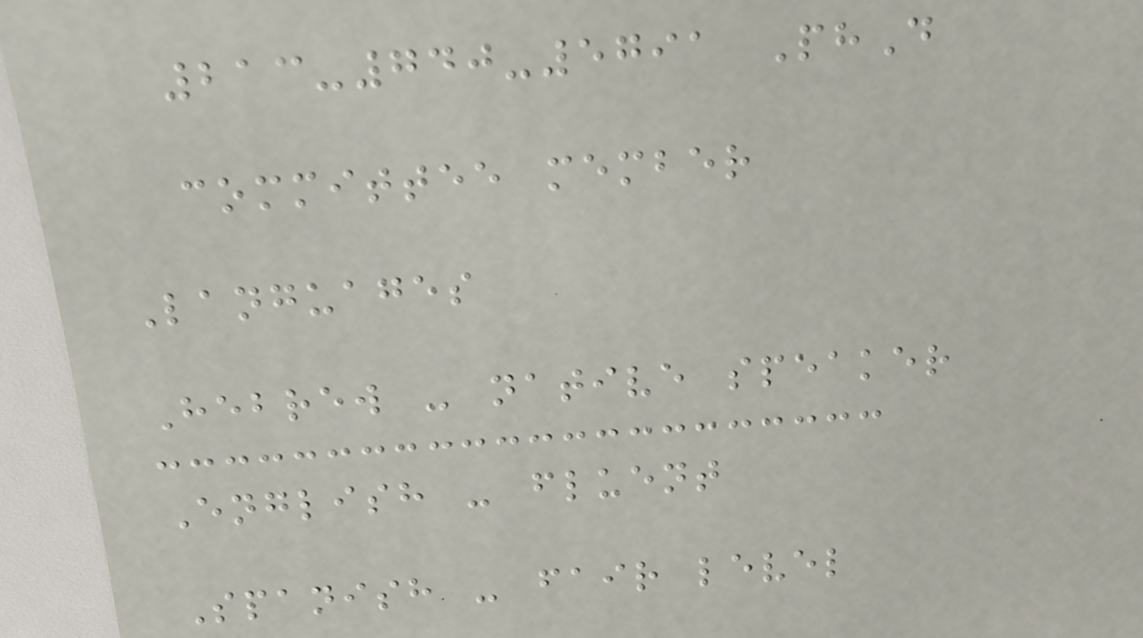213-740-5791 PhD
committee member
Languages
Hebrew - native speaker
English - fluent
Spanish - fair level
